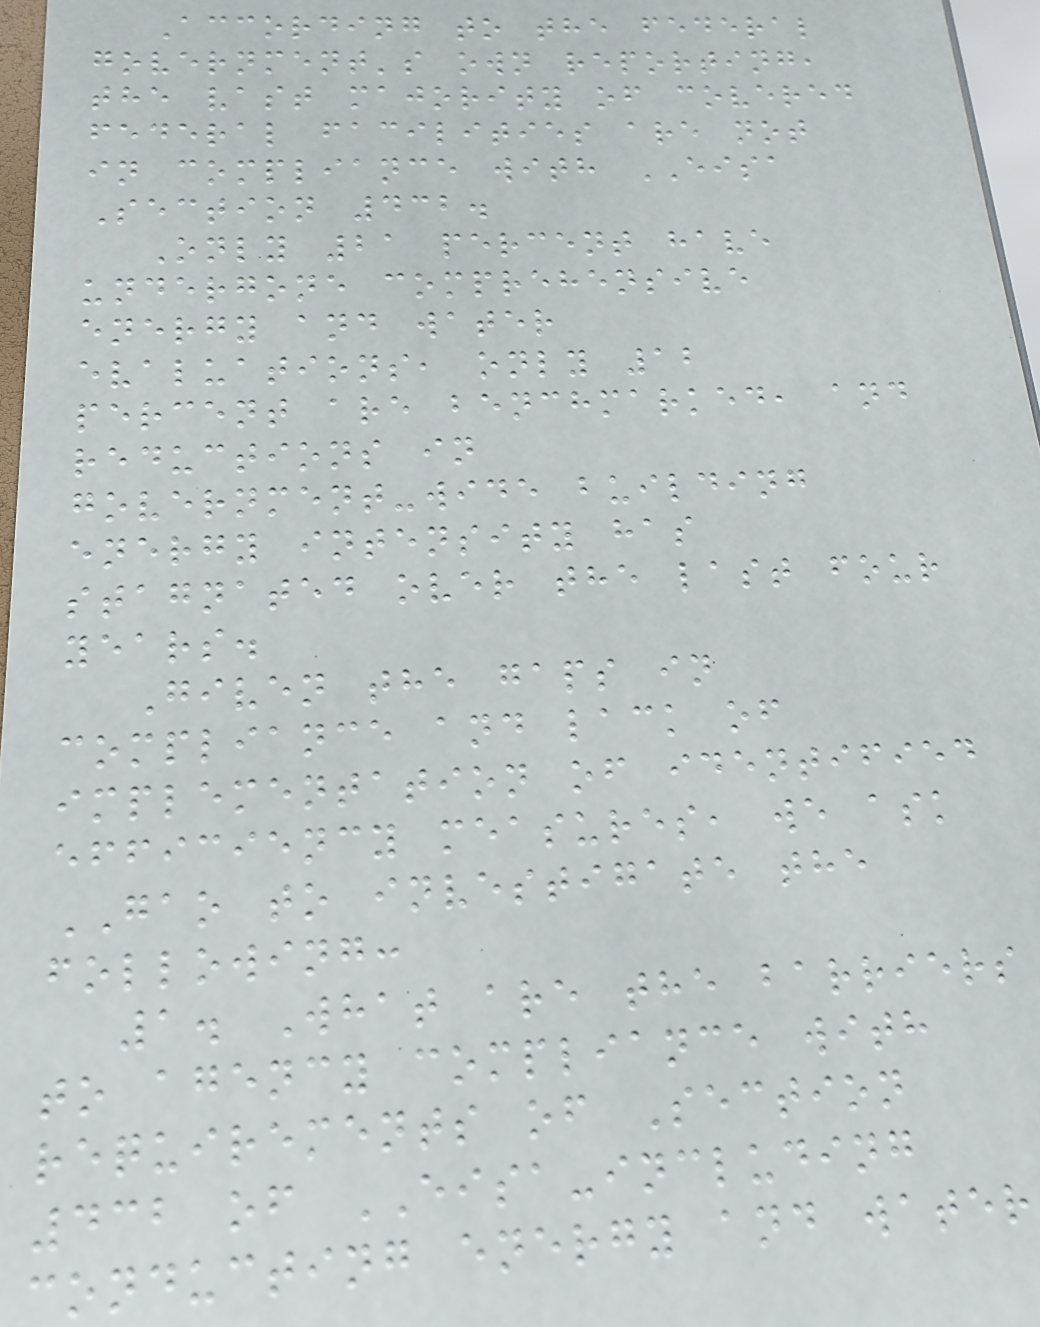According to the federal
government's own reporting,
the vast majority of covered
federal facilities are not
in compliance with EISA
Section 432.
Only 21 percent have
undergone comprehensive
energy and water
evaluations, only 12
percent are benchmarked, and
reductions in
government-wide building
energy intensity has
stagnated over the last four
years.
Given the gaps in
compliance and lack of
implementation of identified
efficiency measures, we ask
GAO to investigate the
following:
1. What are the barriers
to agency compliance with
requirements of Section
432 of EISA-including
conducting energy and water
